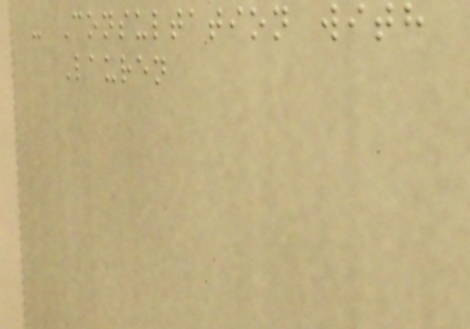- Consultation with
Lauren
